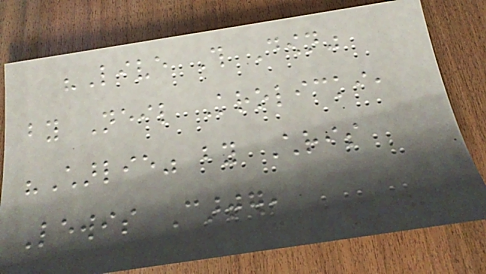"Live This Down"
by Neil Krolicki,
"Charlie" by Chris
Lewis Carter,
